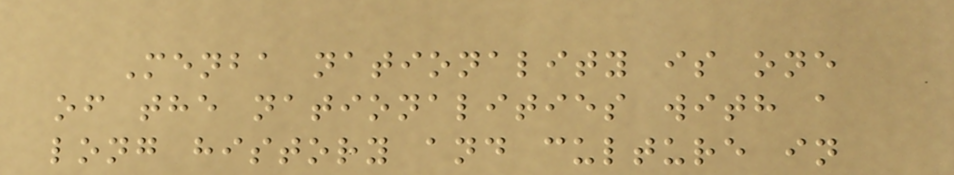Menba nationality is one
of the nationalities with a
long history and culture in
